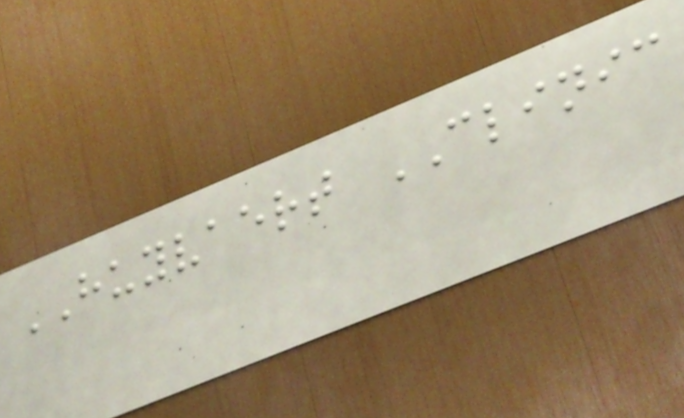HUYVAERT CLINIC
